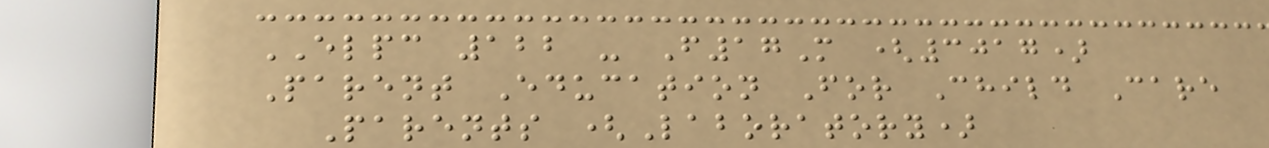ELPC 122 - F17M (3017)
Parent Education For Child Care
Parents (Laboratory)
